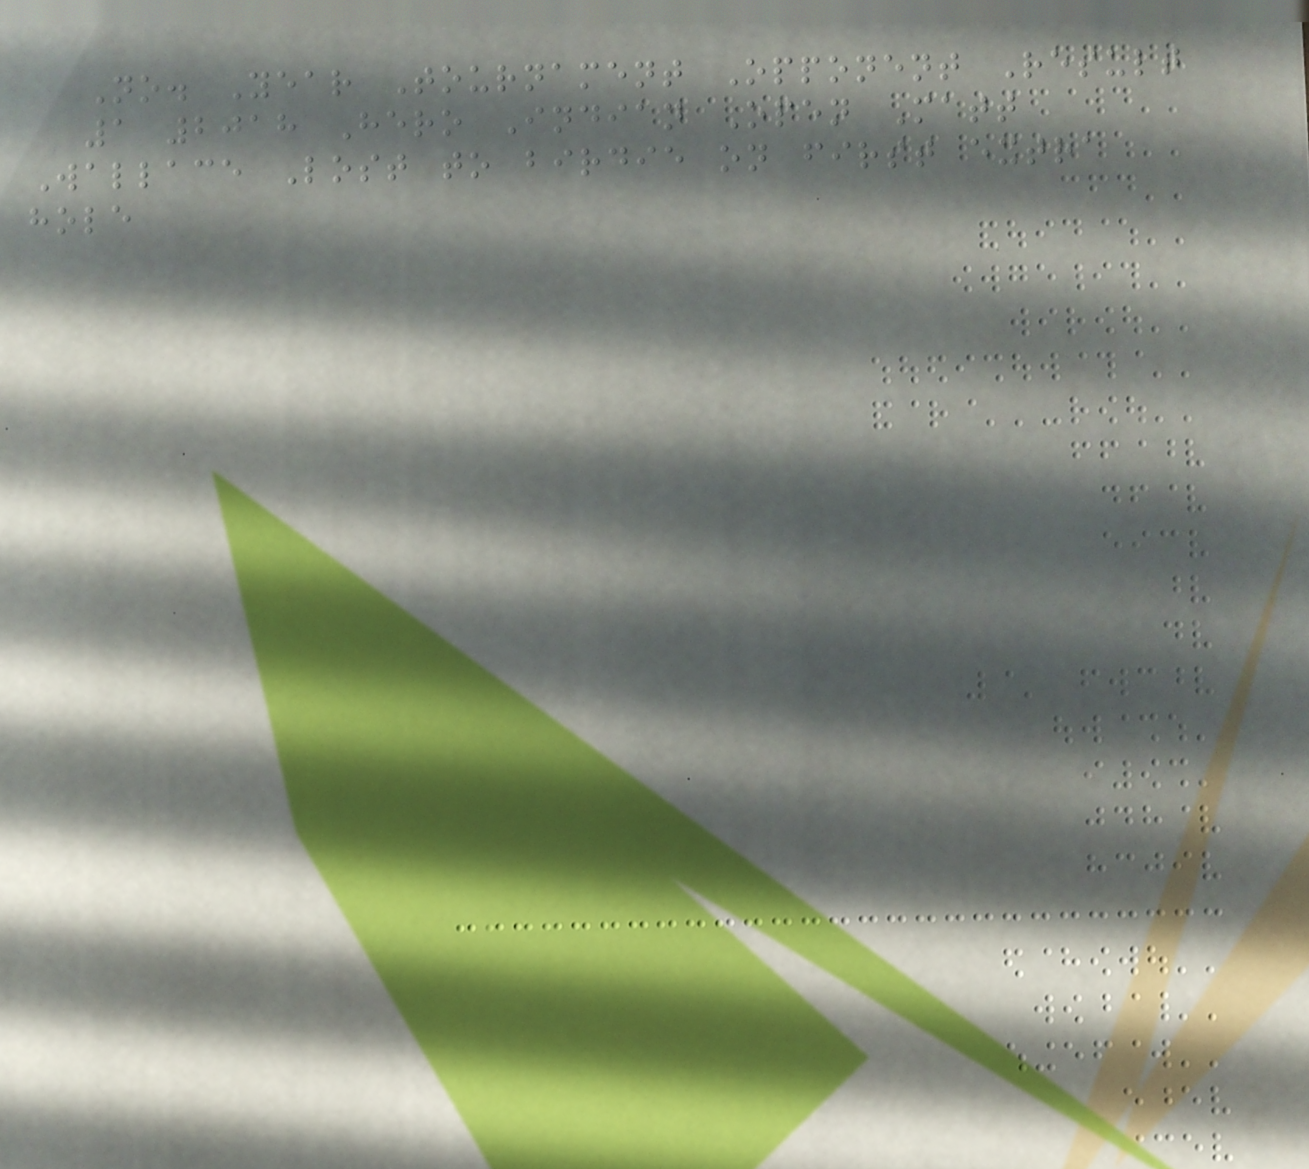No. Year Tournament Opponent Result
1 2018 Hero Indian Open Matt
Wallace Lost to birdie on first extra
hole
